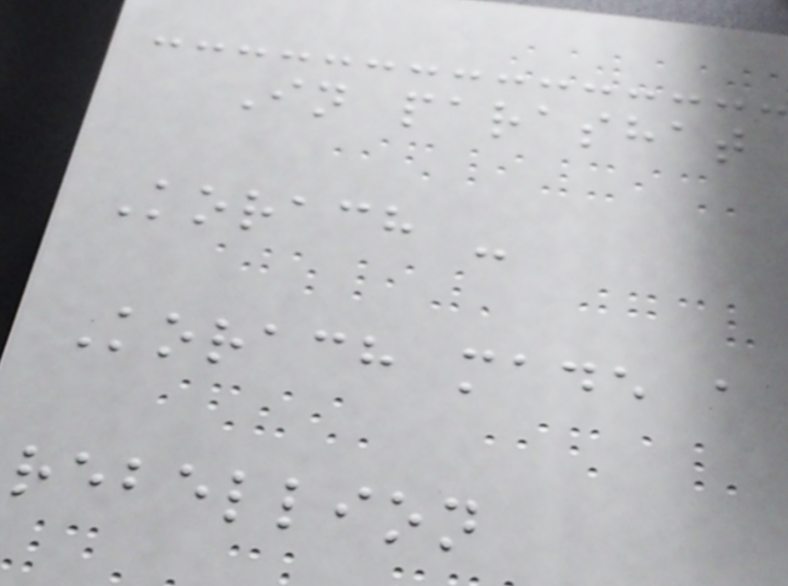In parashat
Korach -
Korach made a
rebellion
